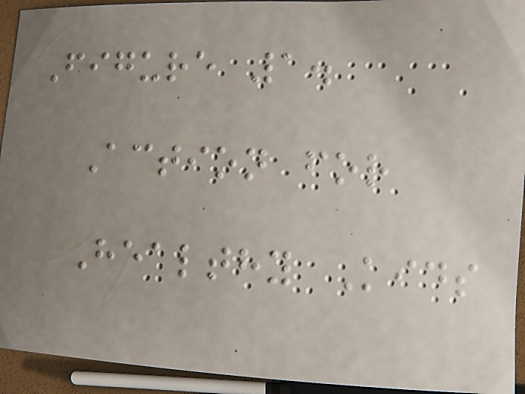Figure 1.
Action for
Healthy Kids
